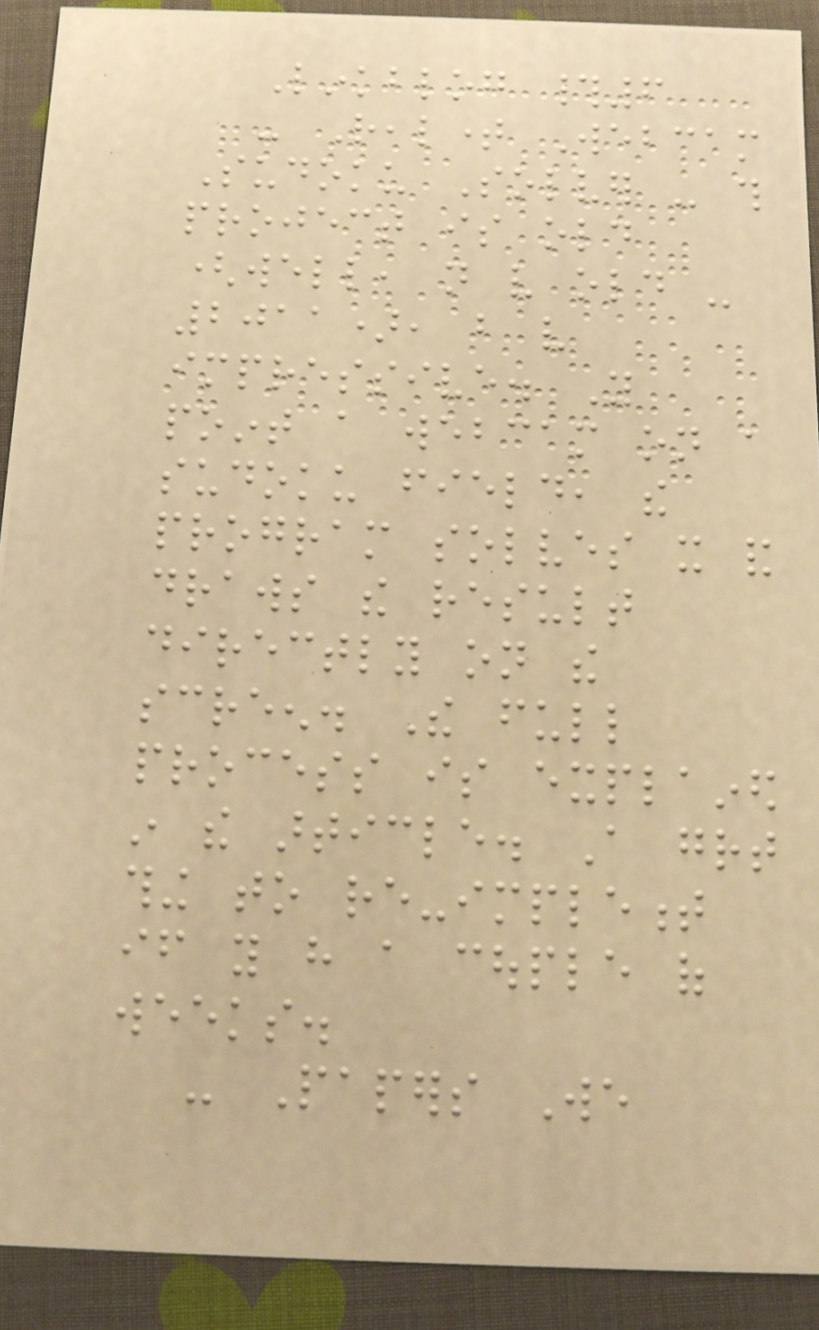Linkblog #6
- Realtime Webcam
Sudoku Solver - this
project is old
(well, not very old -
2011), but very
impressive. You
point a webcam on a
sudoku field, the
program solves it and
draws the result
directly on the
screen. The full
process is explained
in the article. A great
thing to re-implement
if you have a couple of
weeks.
- Papers We
